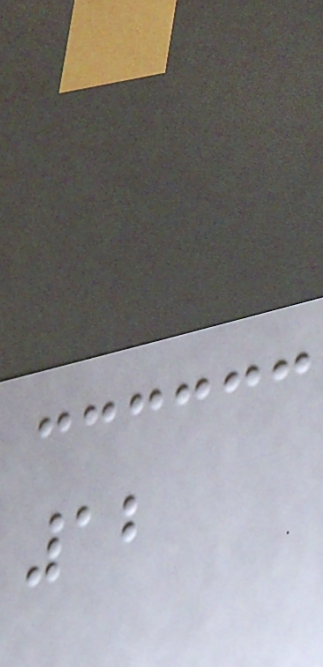12
